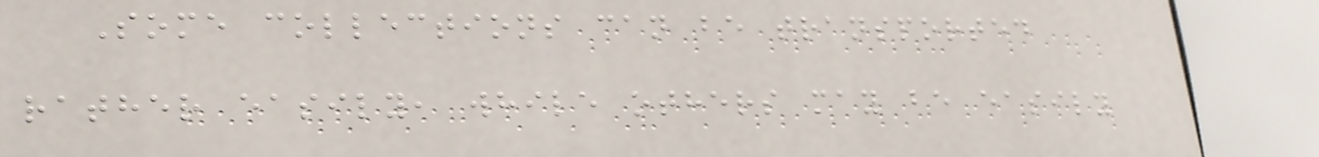Some collections can be transported
rather easily, while others may be easily
